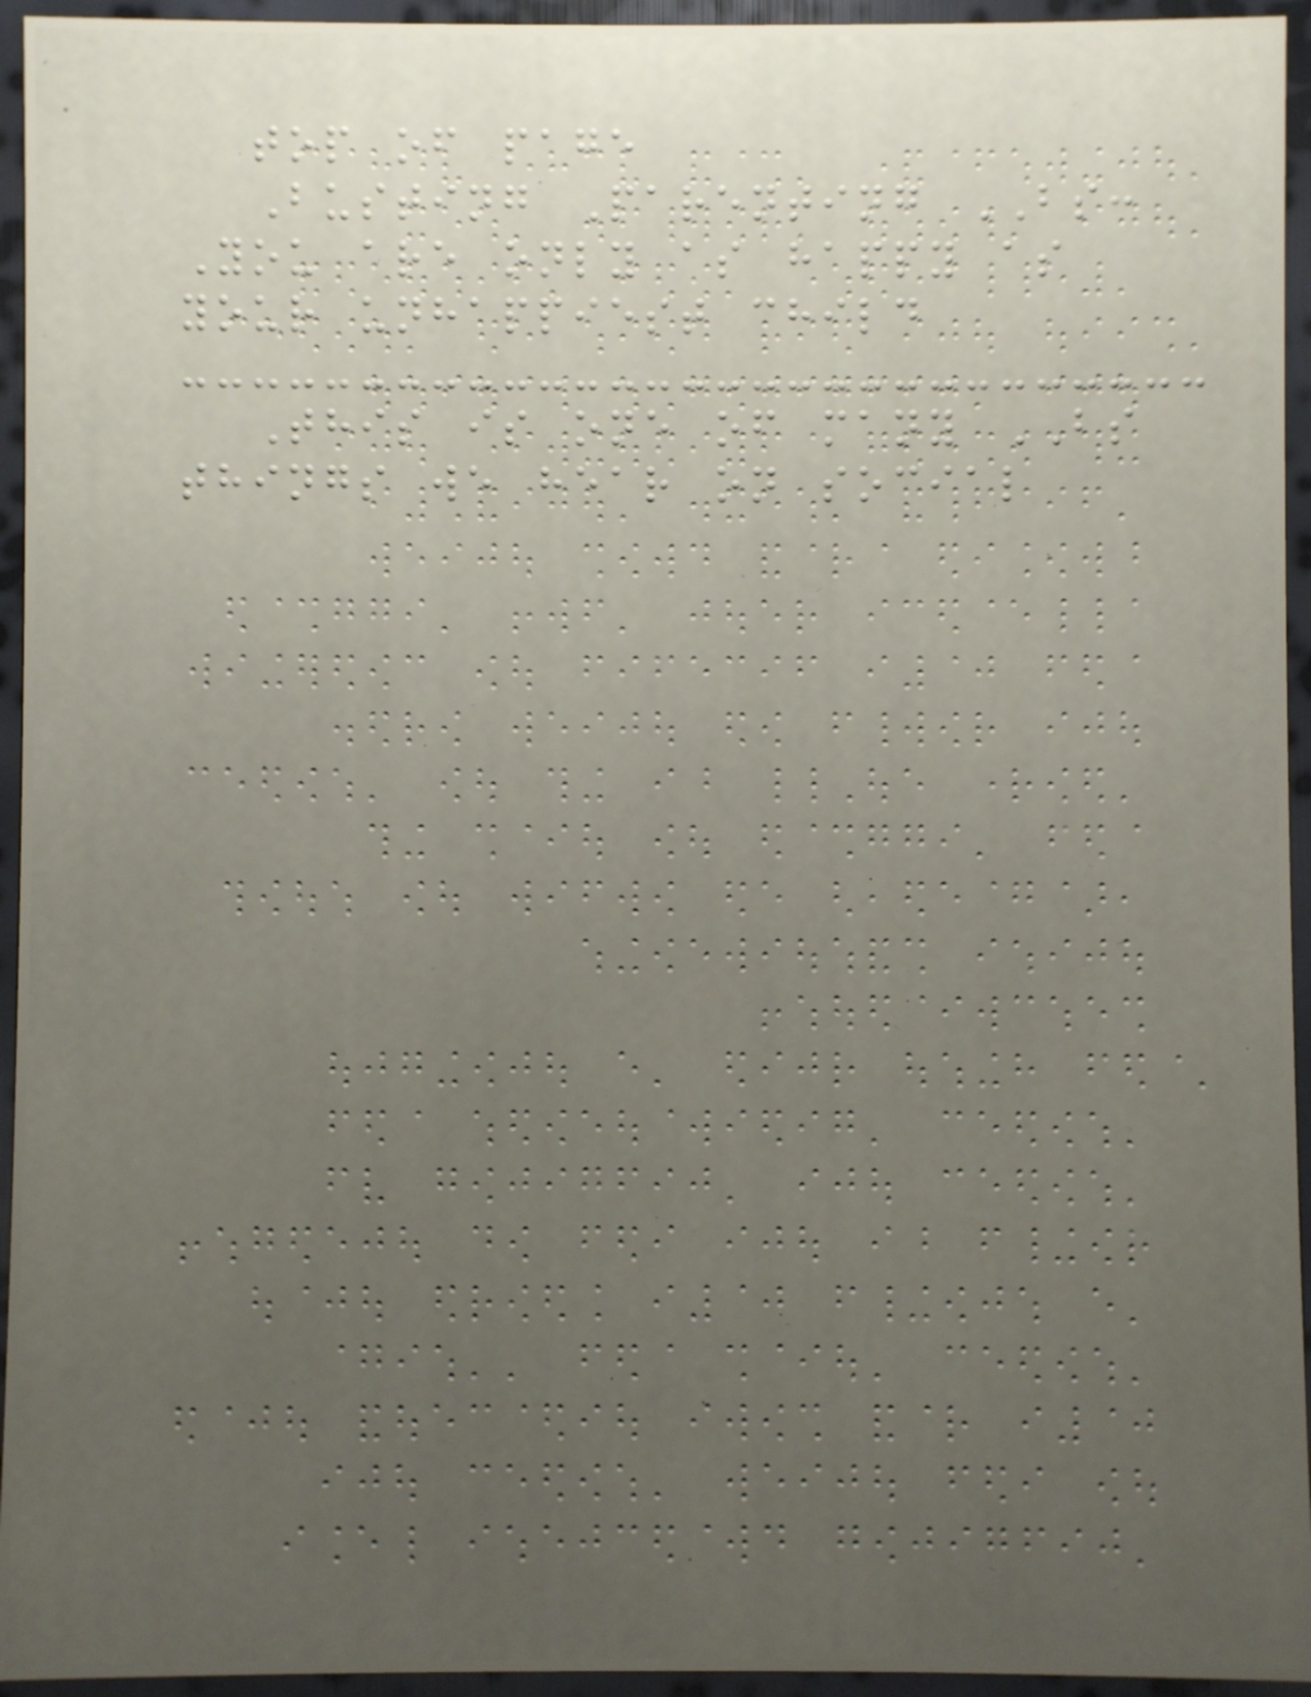top of page
Busting Parenting BS:
You are only as happy as
your unhappiest child
This is one of many BS
things we hear on social
